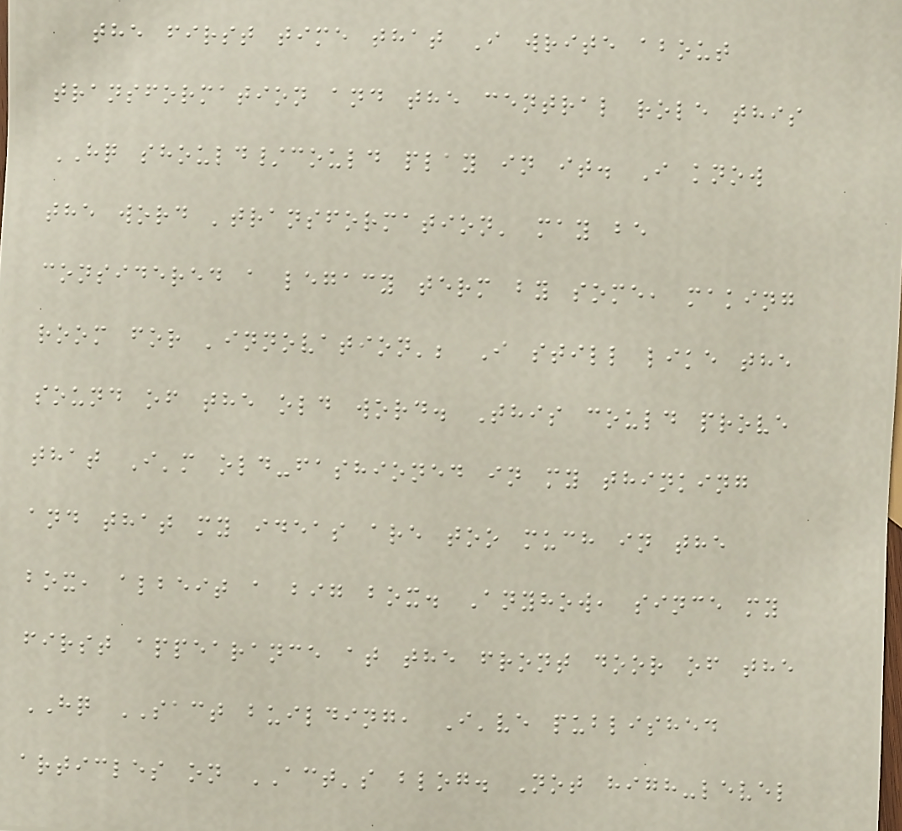the first time that I write about
transformation and the central role this
HQ should/could play in it. I know
the word 'transformation' may be
considered a legacy term by some, making
room for 'innovation'; I still like the
sound of the old word. This could prove
that I'm old-fashioned in my thinking
and that my ideas are too much in the
box, albeit a big box. Anyhow, since my
first appearance at the front door of the
HQ SACT building, I've published
articles on ACT's blog. Not high-level
